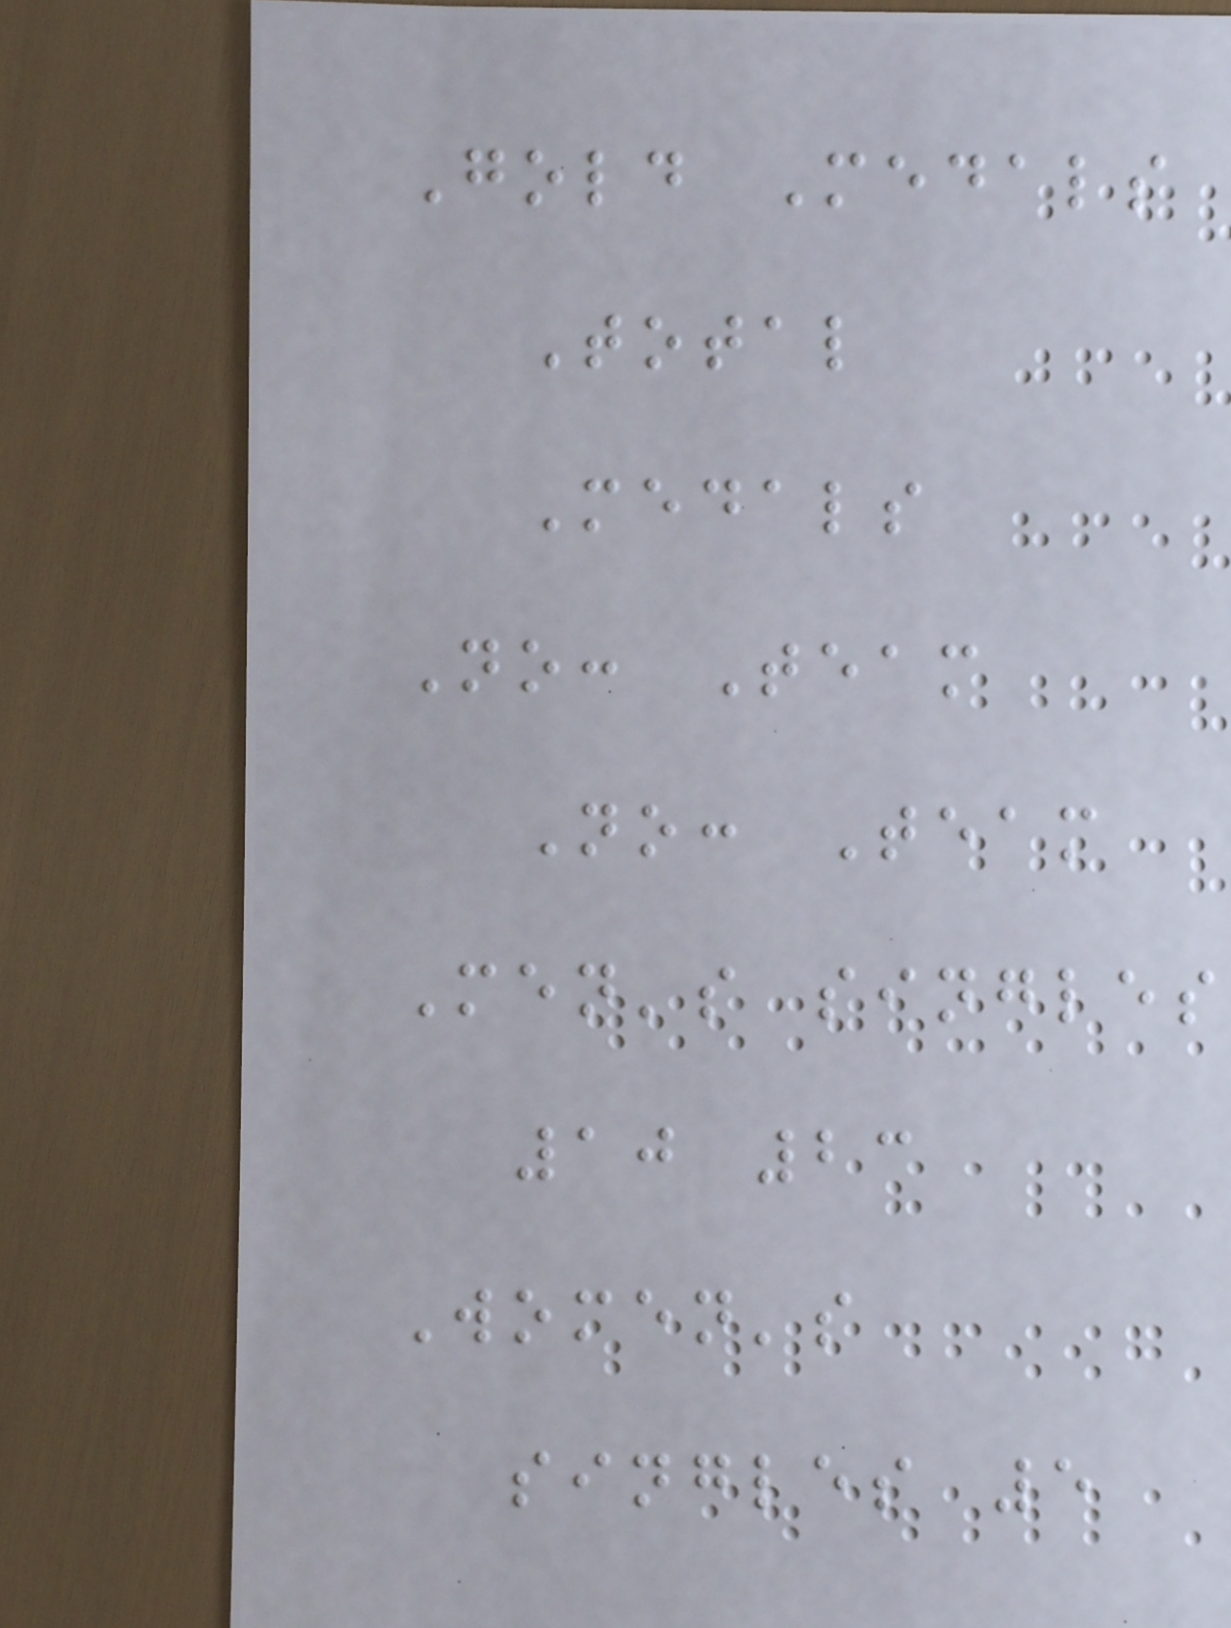Gold Medals
Total
Medals
No: Team
No: Team
Men's singles
10 23
Women's
singles 5
